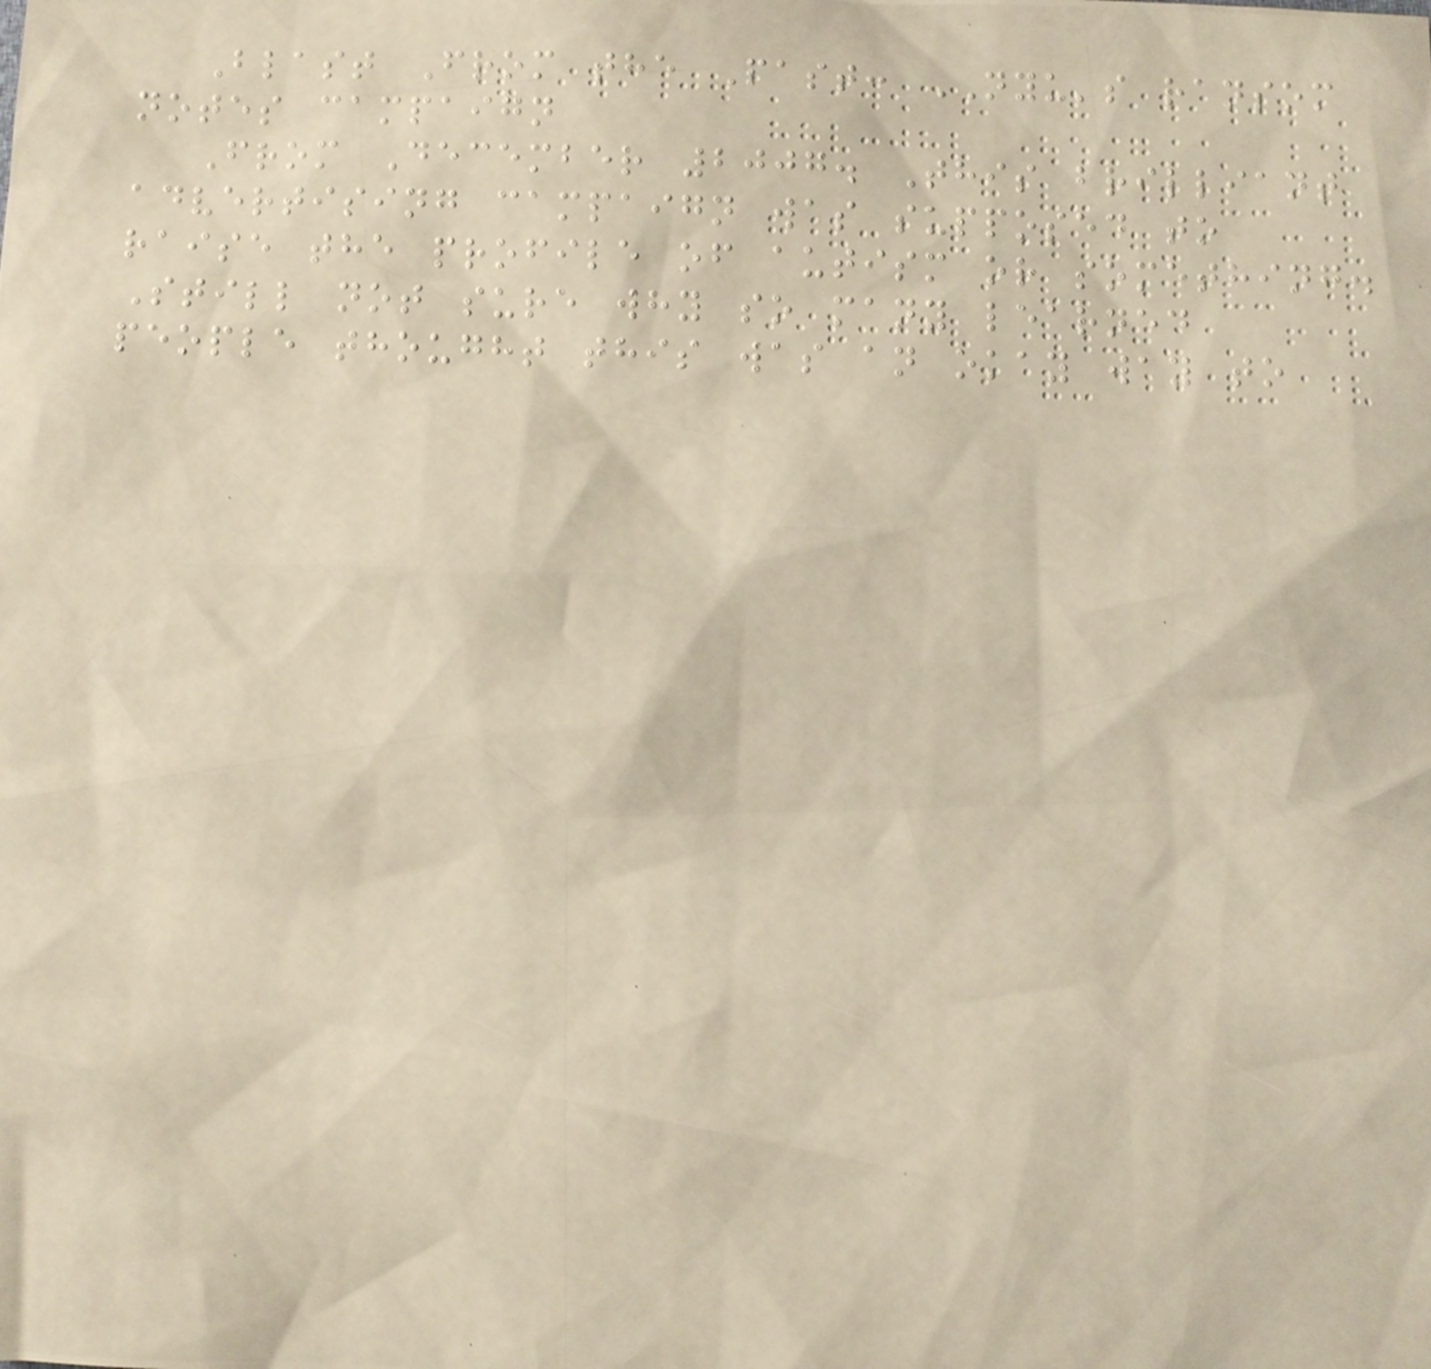Blast From the Past: NYU's ransom
notes campaign
From December 2007. This brilliant
advertising campaign was supposed to
raise the profile of autism or something.
Still not sure why so many learned
people thought this was an okay way to
